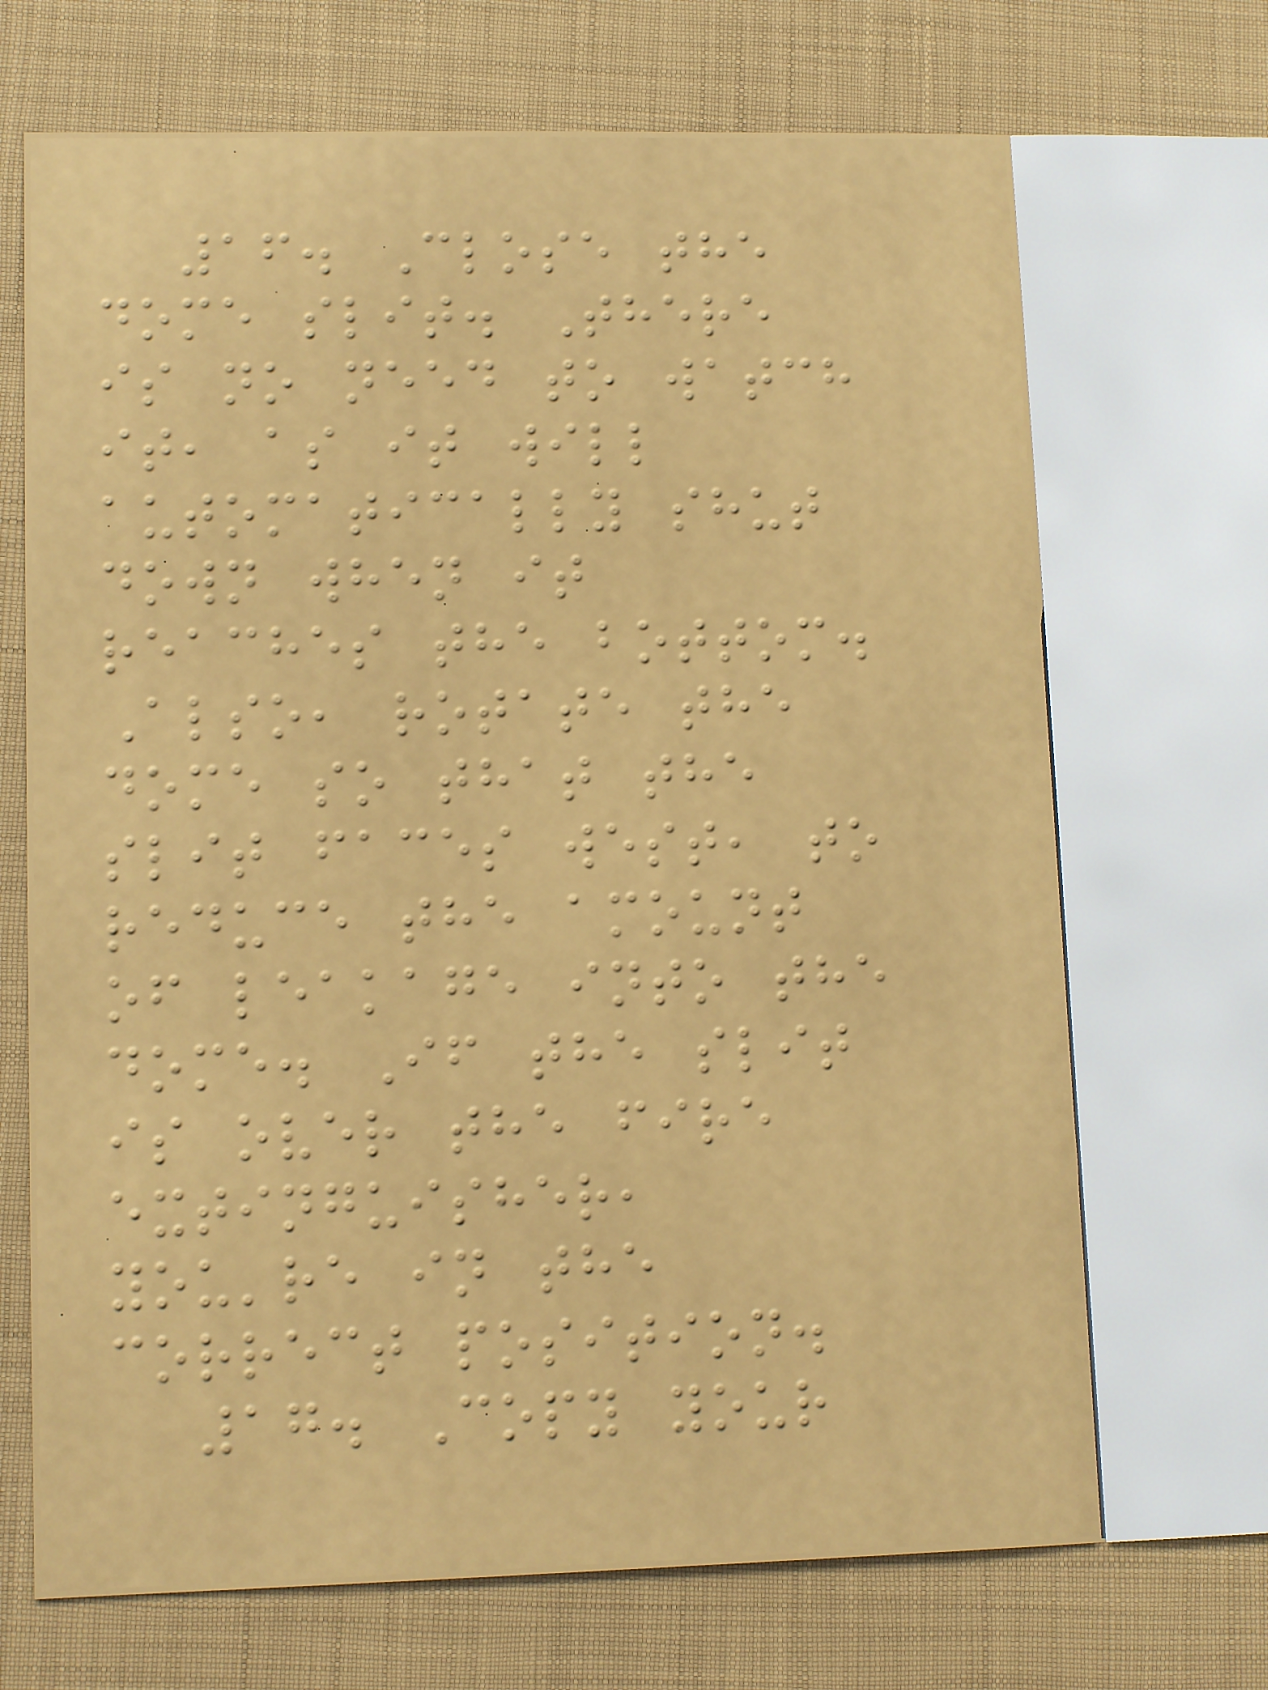16. Close the
dome slit. There
is no need to watch
it, as it will
automatically shut
down when it
reaches the bottom.
Also, rotate the
dome so that the
slit faces west, to
reduce the amount
of leakage into the
dome. If the slit
is over the fire
extinguisher,
you're in the
correct position.
17. Copy your
